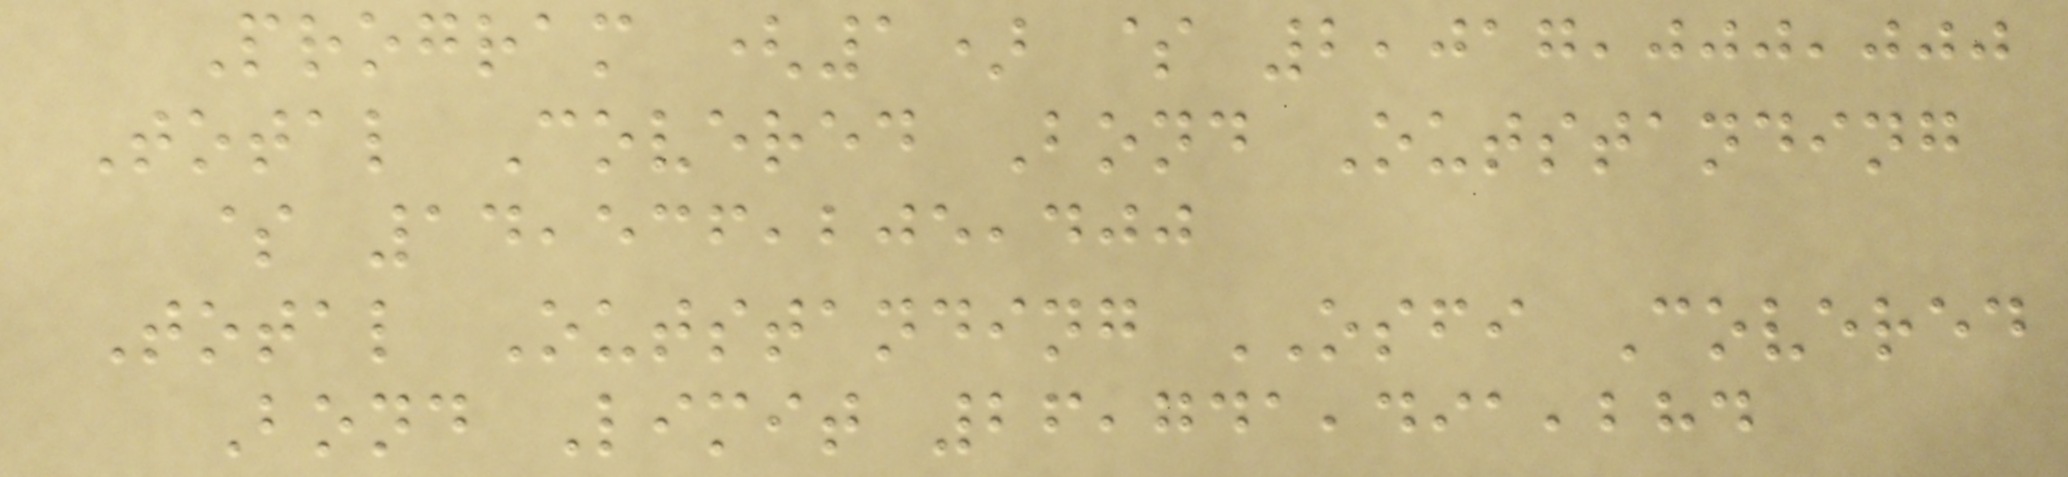Program (1) $ 2,017,000,000
Total Covered Bond Outstanding
$ 14,536,205,400
Total Outstanding OSFI Covered
Bond Limit 26,741,491,284
